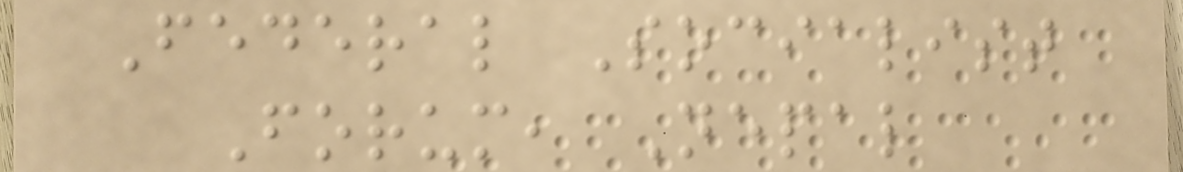Federal Socialist
Forum, Nepal
